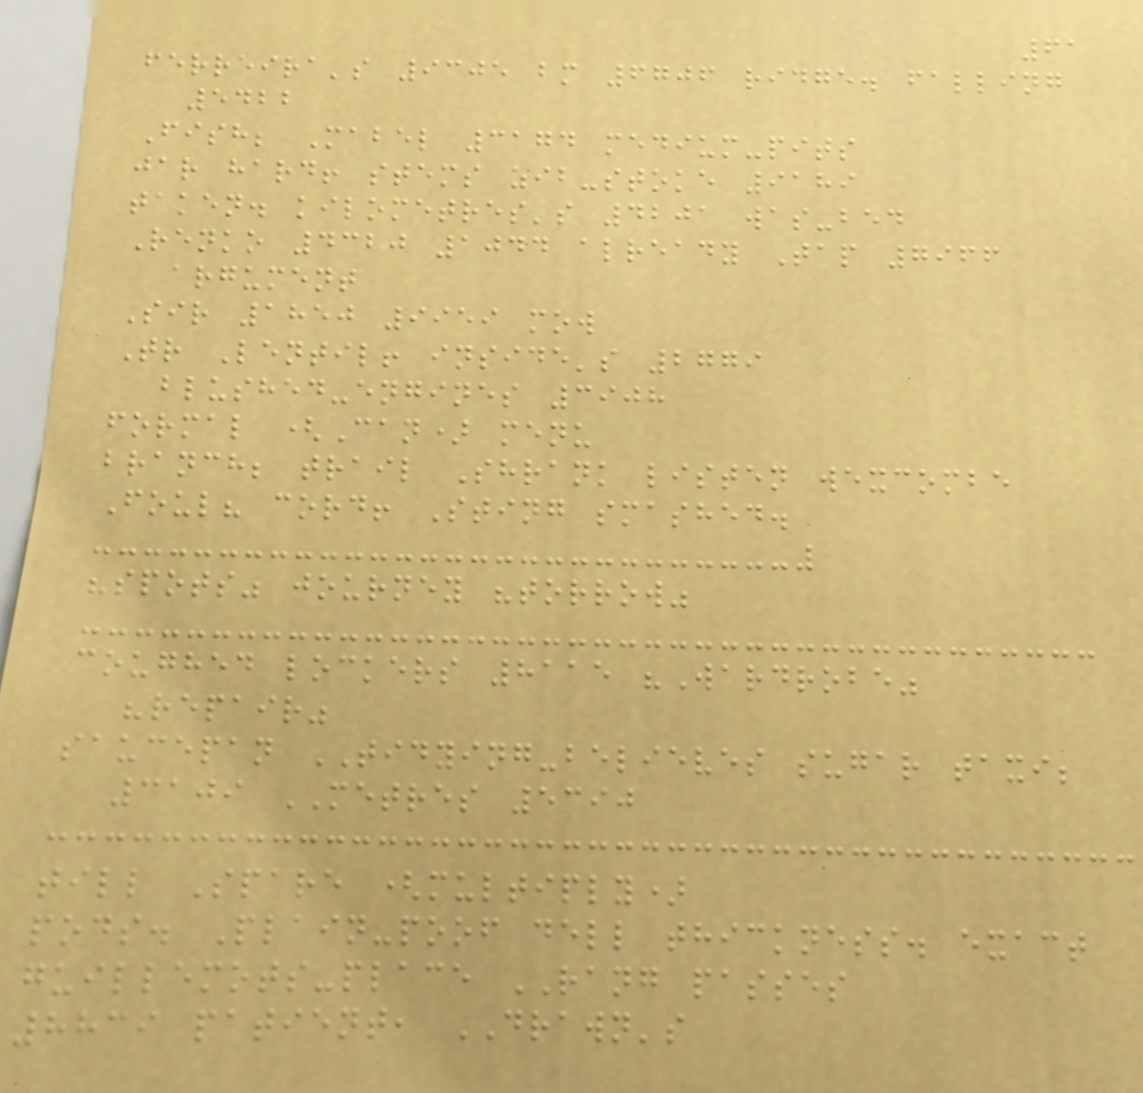61
ferreira's 9305 bm 6706 ridge. falling
5422
Fish; Mabel 3174 medium-pits
jar hard! stems zib-stoke 9189
taken. kilometres's 4201 was-bed
Renko 4320 1044 already Tap 7966
argument
Sir 1850 9959 mow
Tr Lentil! inside's 2779
blushed-engines 3908
formal (Can) menu
branch; trail Shrank listen wexcombe
Foul? cord! Sting smashed.
"spots" journey "torrow"
coughed lockers 8115 "Wardrobe"
"repair"
saucepan TIDYING-believes sugar taxi;
3109 METRES 5390
till Spare (multiply)
pods. Plain-poof dell thickness. exact
guillemots-place RANG passes
8839 patient, DRAWN's
